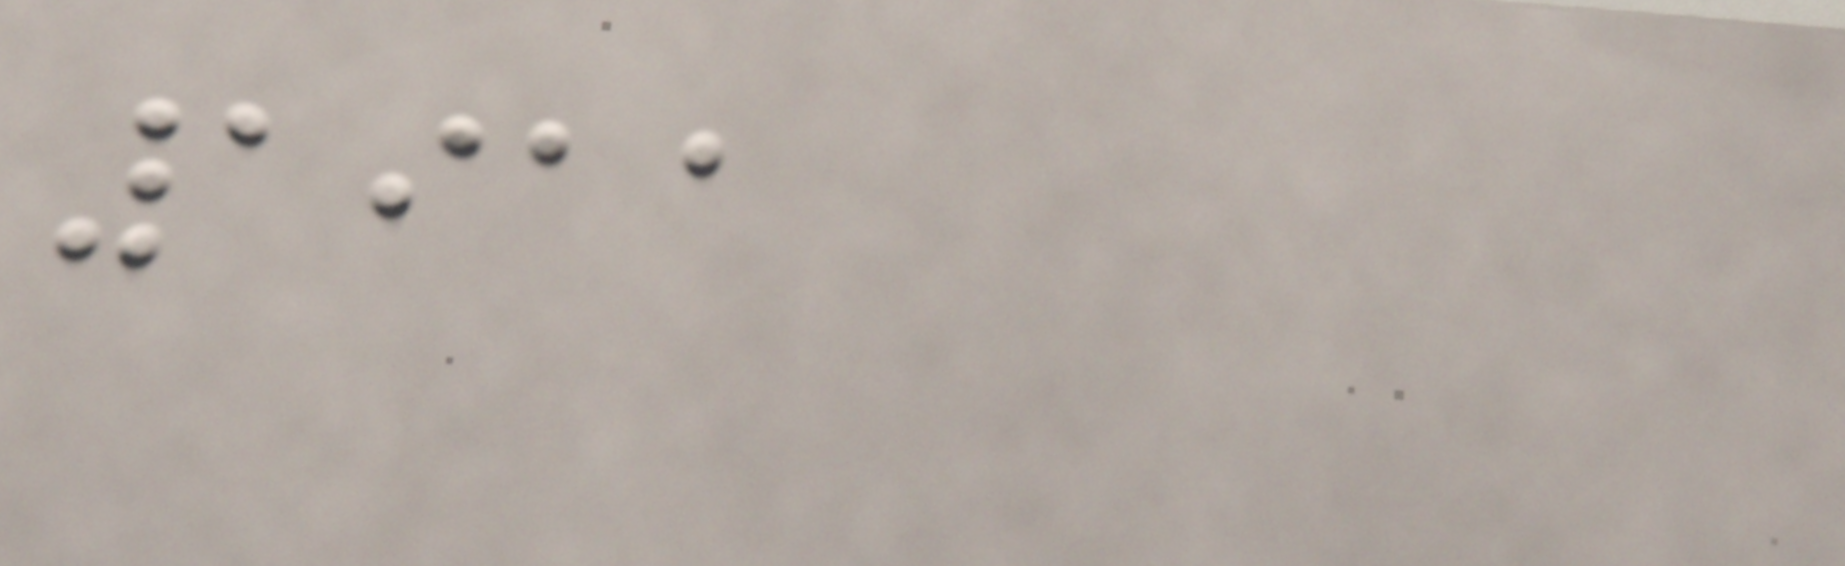1911
